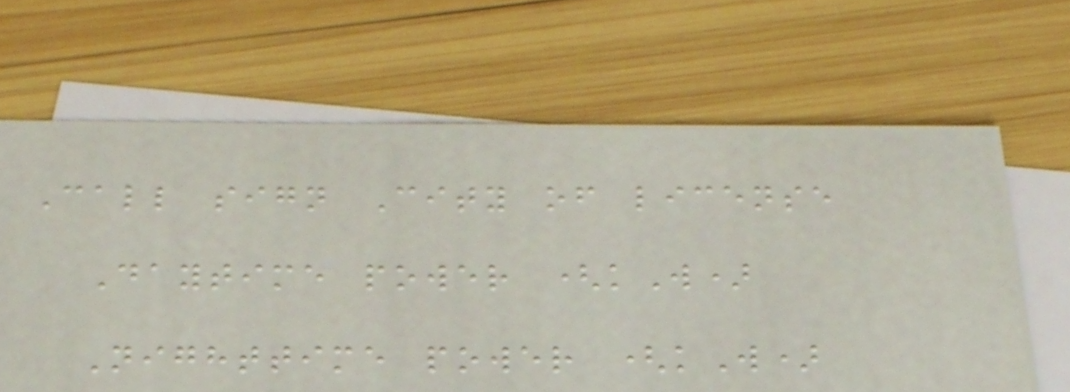Call sign City of license
Daytime power (kW)
Nighttime power (kW)
